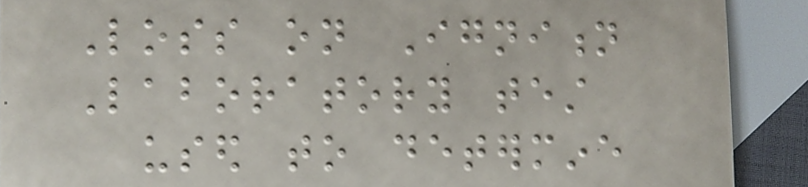Loss on Ignition
Laboratory test
used to determine
